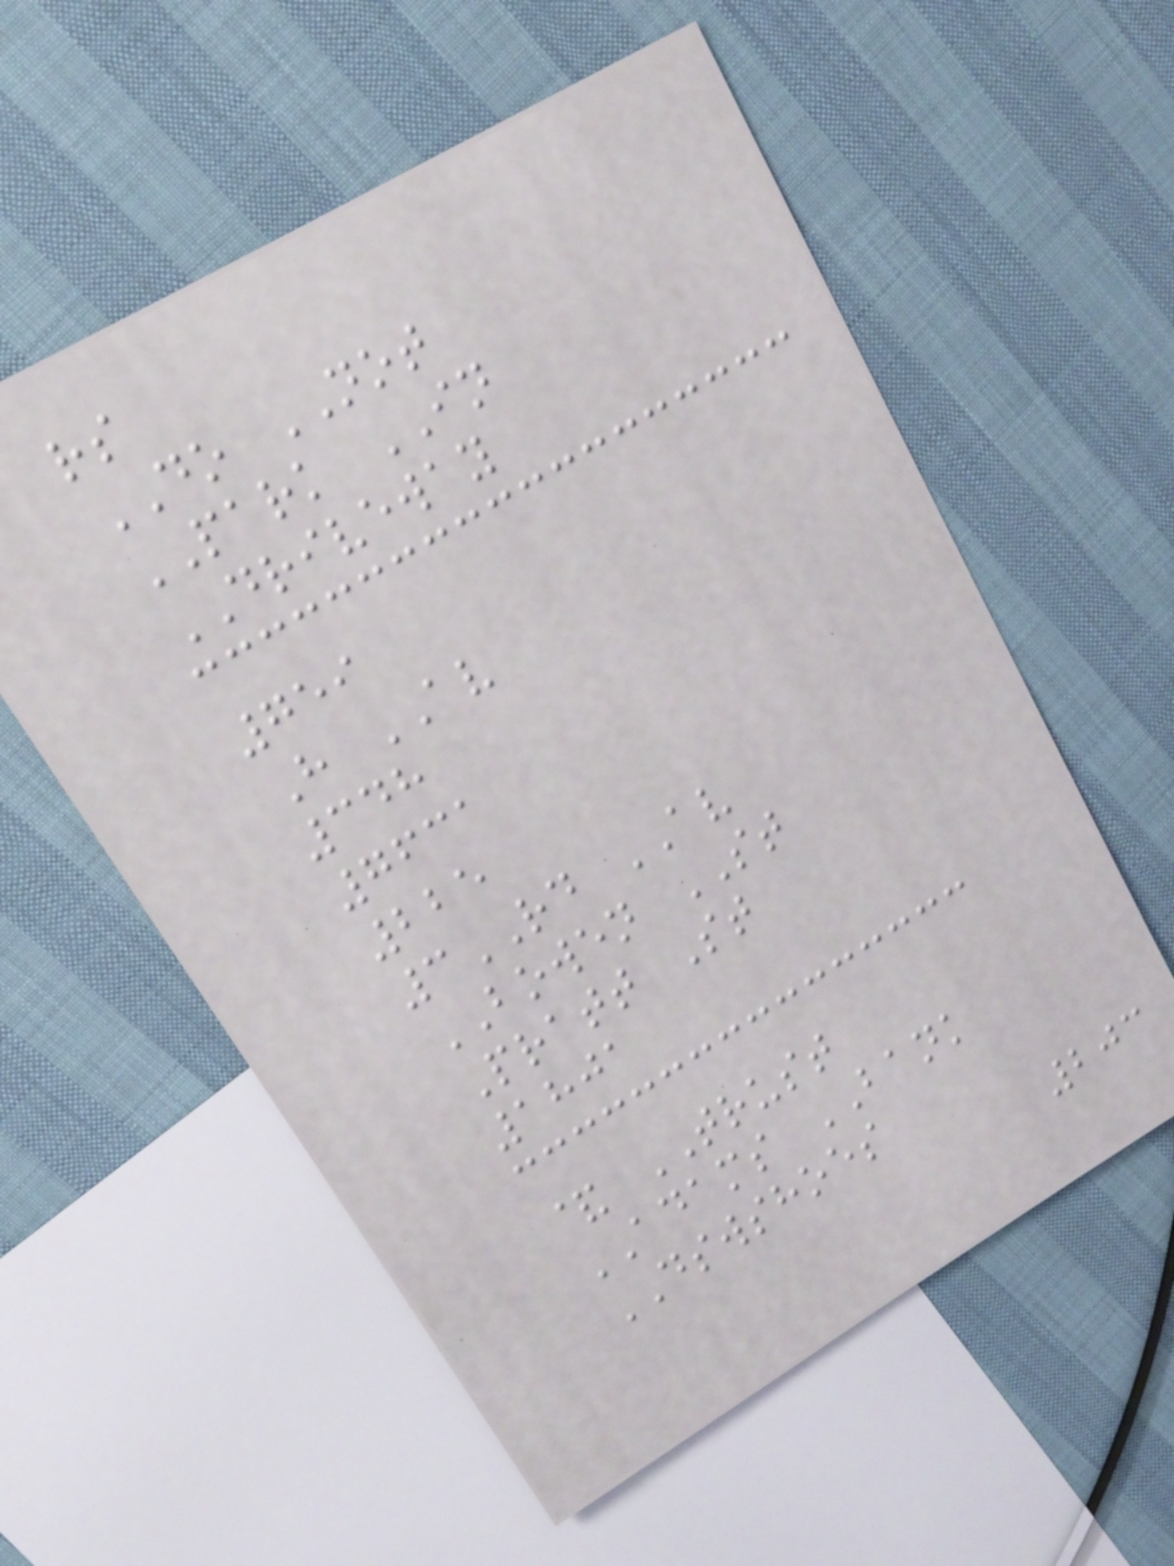rs
DO NOT
PARK IN
DRIVEWAY
759
H AV
348
7631
225
3RD AV
BOWEN ST
Pratt St
1801
& TRUST
ADAMS BANK
DSWSHOES
203
